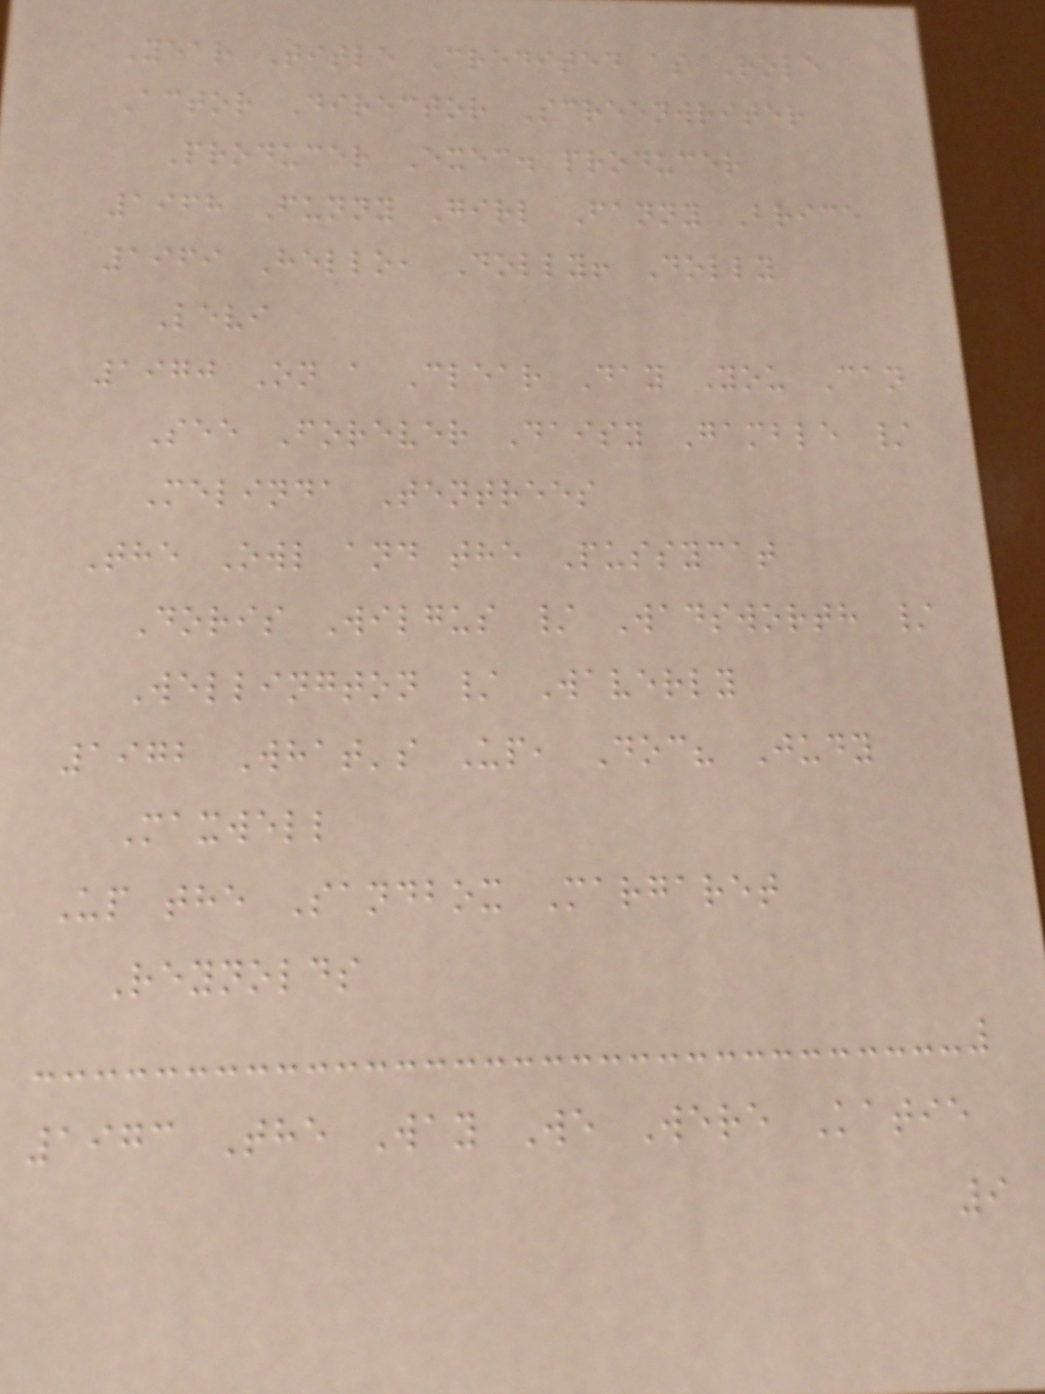Year Title Credited as Role
Actor Director Screenwriter
Producer Exec. producer
1968 Funny Girl Fanny Brice
1969 Hello, Dolly! Dolly
Levi
1970 On a Clear Day You Can
See Forever Daisy Gamble /
Melinda Tentrees
The Owl and the Pussycat
Doris Wilgus / Wadsworth /
Wellington / Waverly
1972 What's Up, Doc? Judy
Maxwell
Up the Sandbox Margaret
Reynolds
1973 The Way We Were Katie
9
